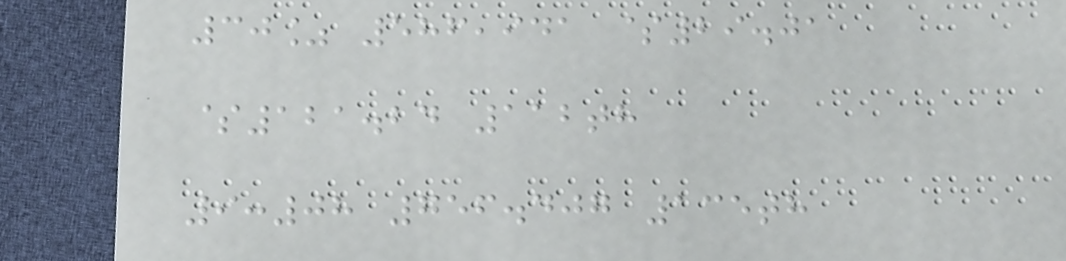30% 586,941 $29.01
$121.24 112th
9:08 756.407 135th
